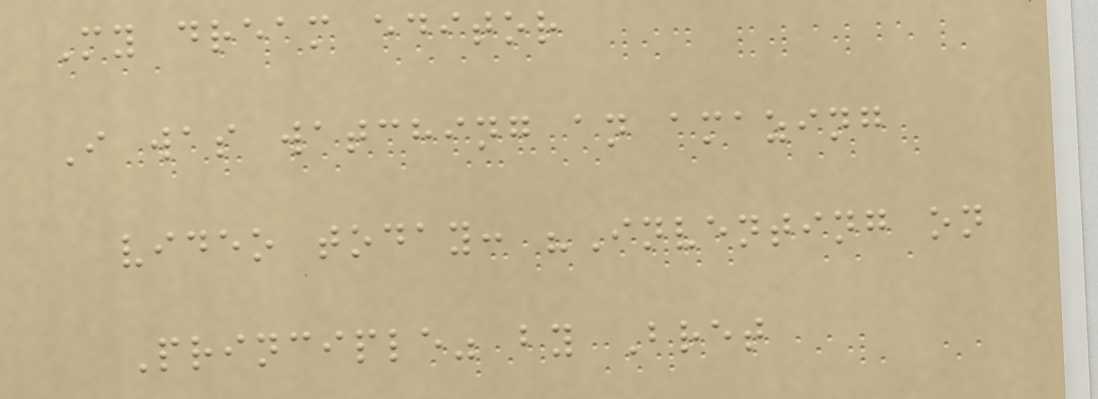My dream editor
I was watching an amazing
video today: "Inventing on
Principle" by Bret
